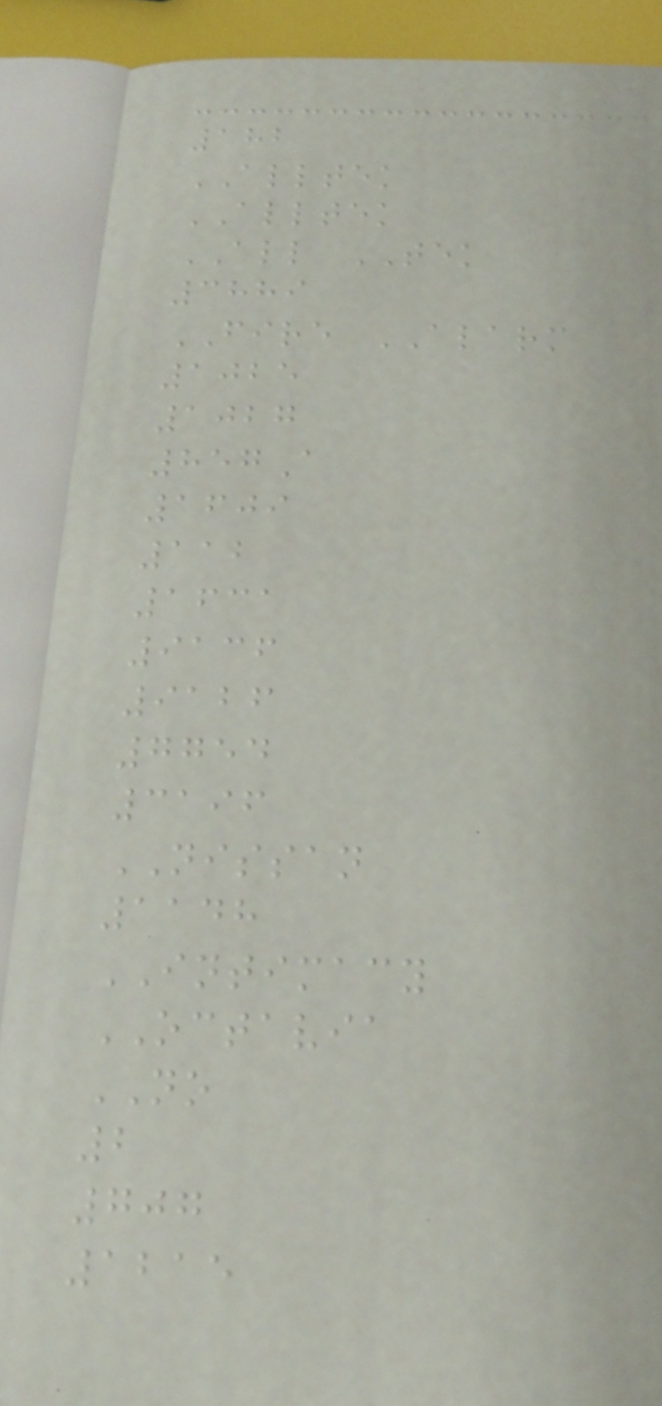182
ALLTEK
ALLTEK
ALL TEK
3889
FIRE ALARM
1025
1027
857A
1609
112
1631
9136
9126
7754
3196
NISSAN
1148
INTIMACY
OCTAVIA
NO
2
707
1215
